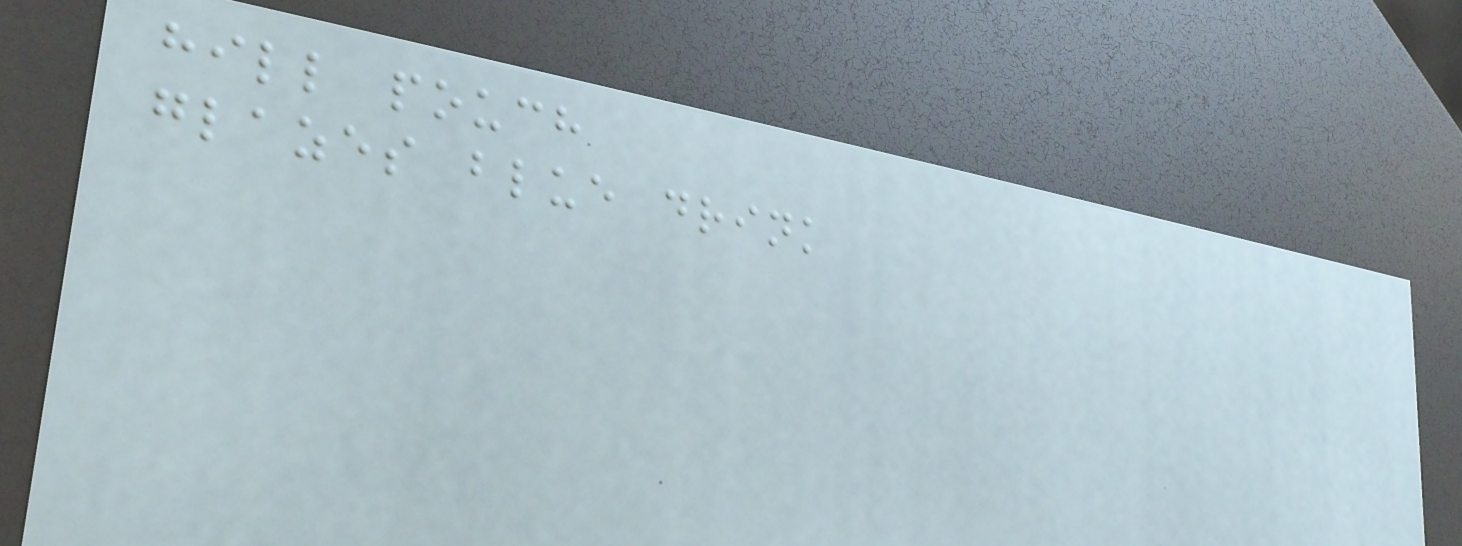hill pouch
glazes blue drink
